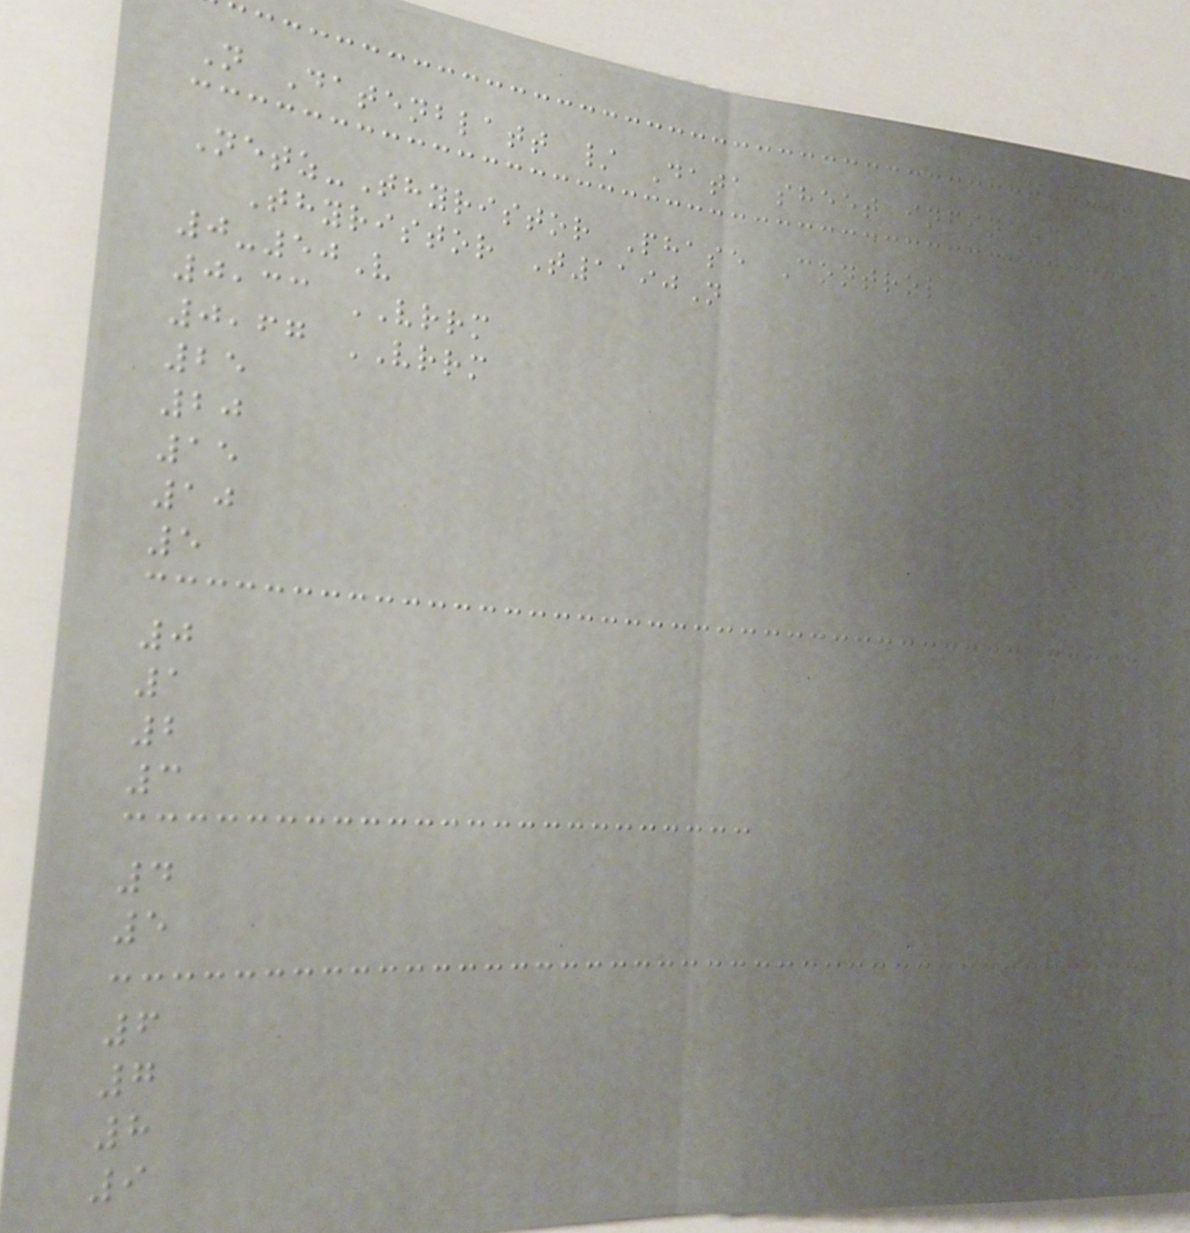N Datenblatt / Data sheet infineon
Netz-Thyristor Phase Control
Thyristor T1190N
0-50V
0,33 VRRM
0,67 VRRM
25
20
15
10
5
0
1
2
3
4
5
6
7
8
9
